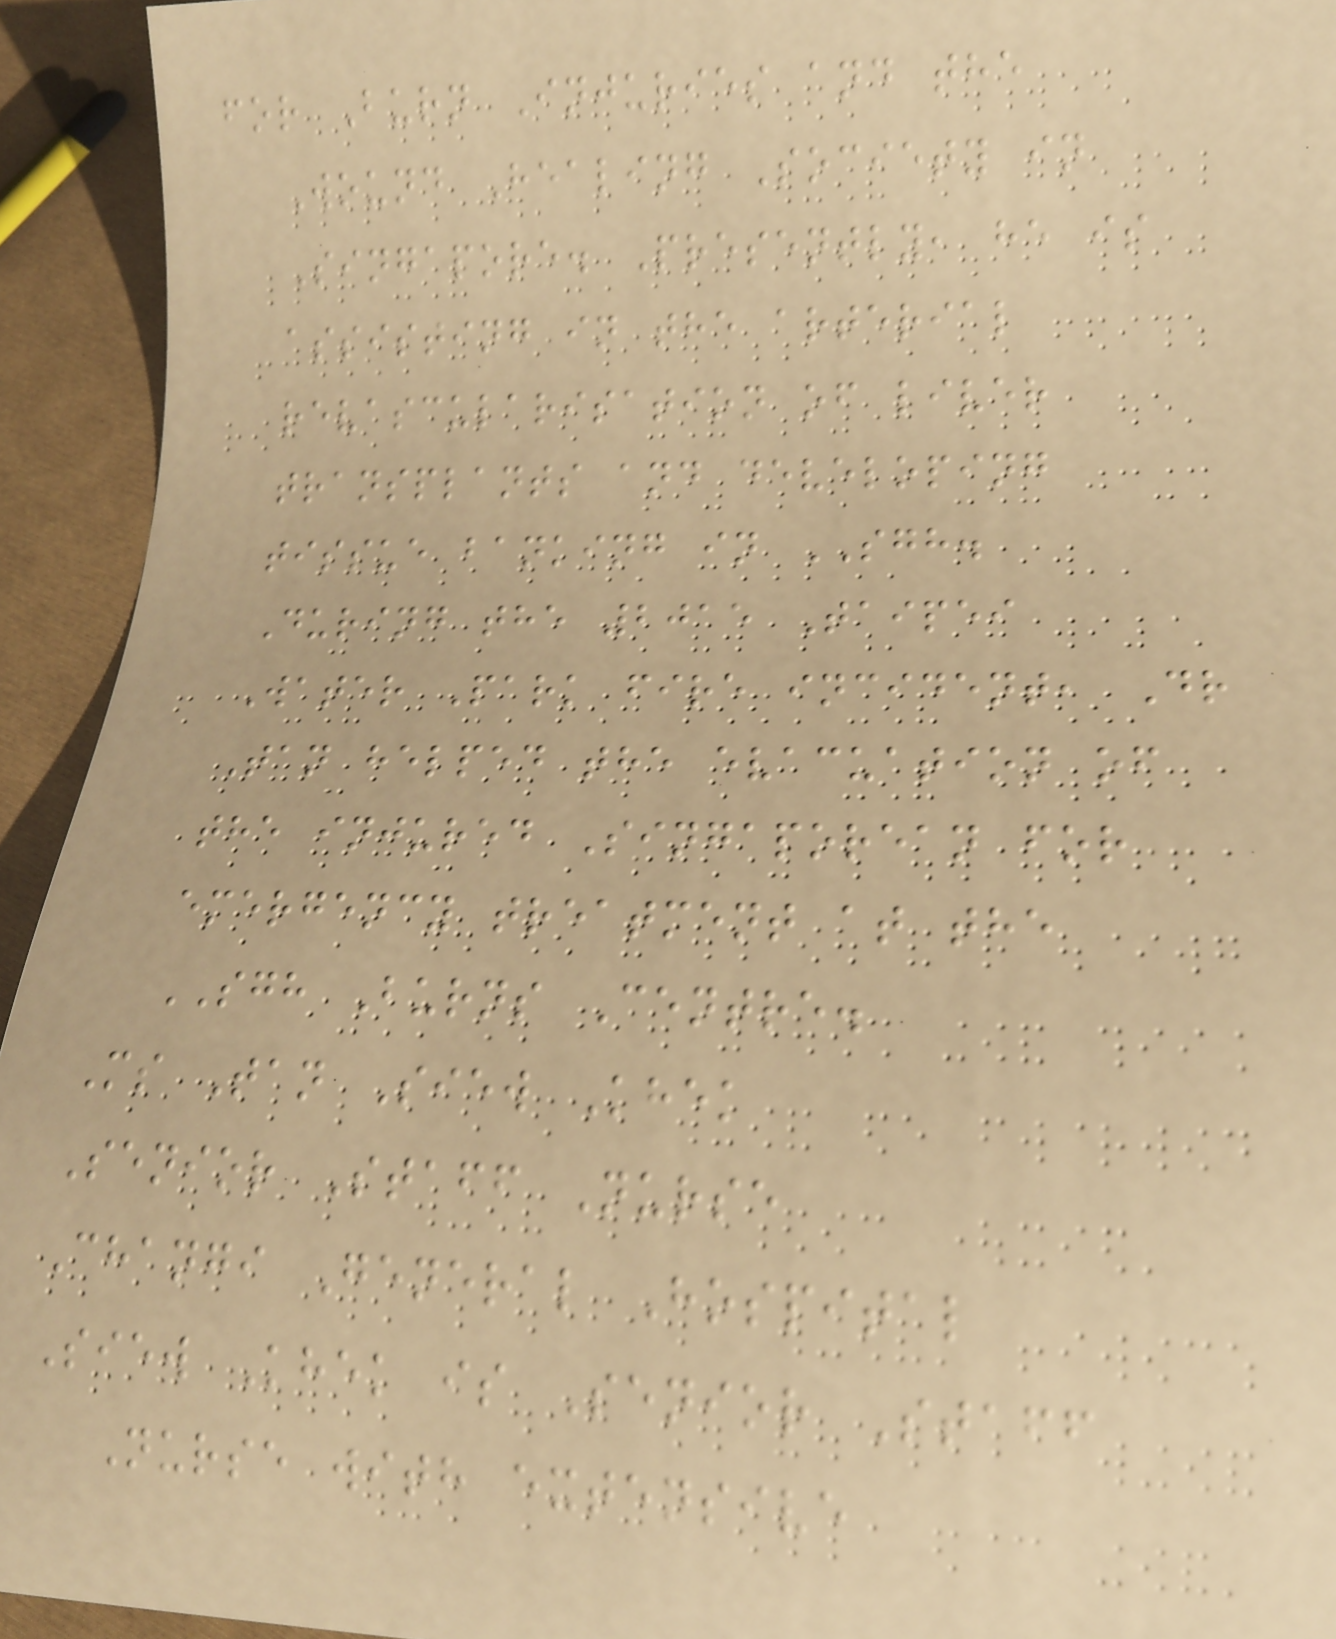for Burn Injuries and the
Wound Healing Society in
Singapore. Presently, he is
assisting in the arterial
revascularisation of liver
transplants and developing
tissue banking in SGH.
During the 2015 Taipei
Water Park fire incident, Dr
Tan helped the evacuation of
the injured Singaporean for
emergency treatment at the
SGH Burns Centre.
Ms Tan Siew Khek
Senior Staff Nurse
Changi General Hospital
Siew Khek is Senior Staff
Nurse with extensive
